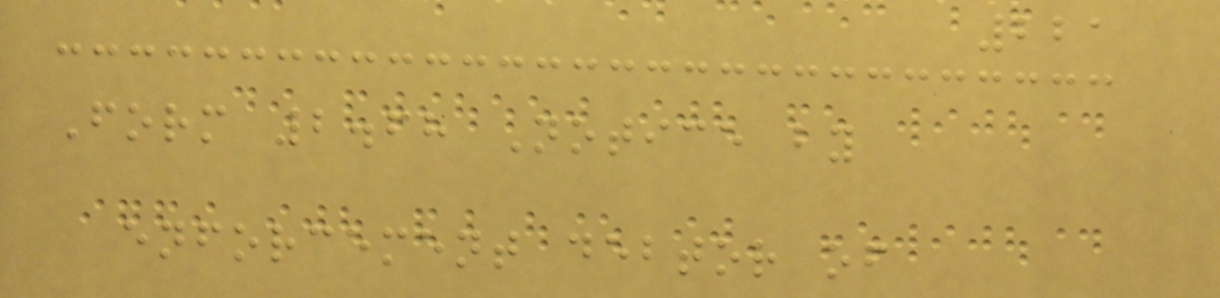221
Form 2.68 Notice by
enforcement debtor of
